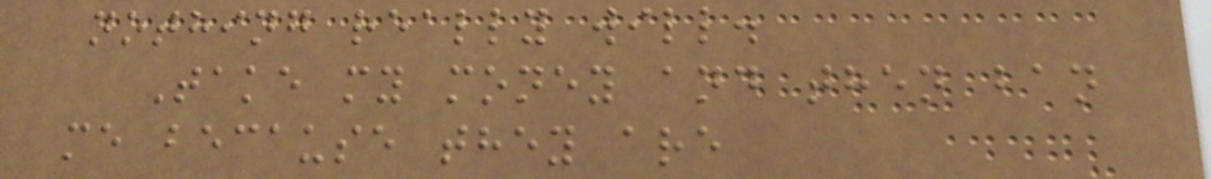nothing really will.
Take my money and then ban
me because they are
